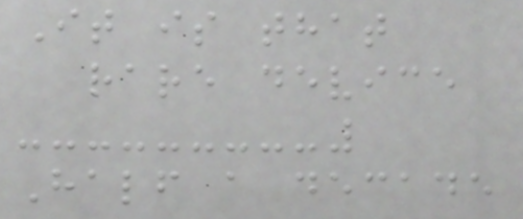It is that
rare device
Half a decade
